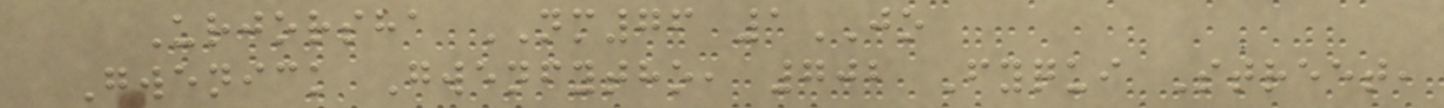Urjorsha NM76 1JO
Gwenick Gwenfytho, 702 Fyqui Street,
